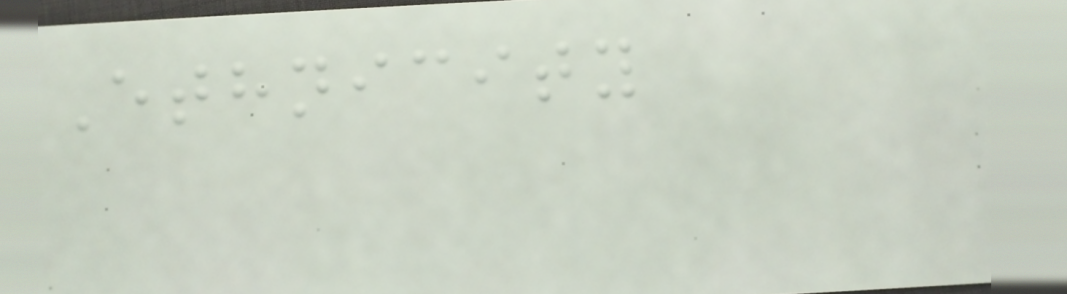Ethnicity
